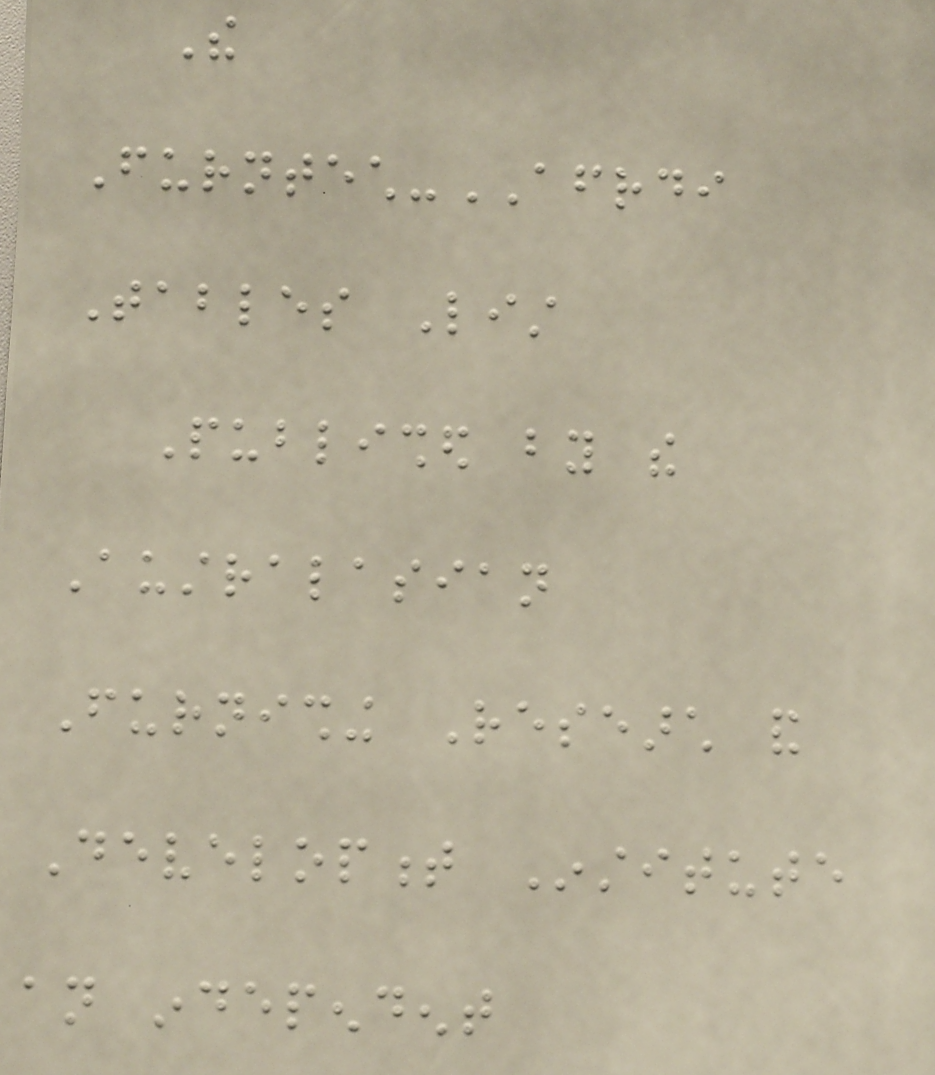The
Furntech-AFRDI
Tables List
Published by the
Australasian
Furnishing Research and
Development Institute
an independent
